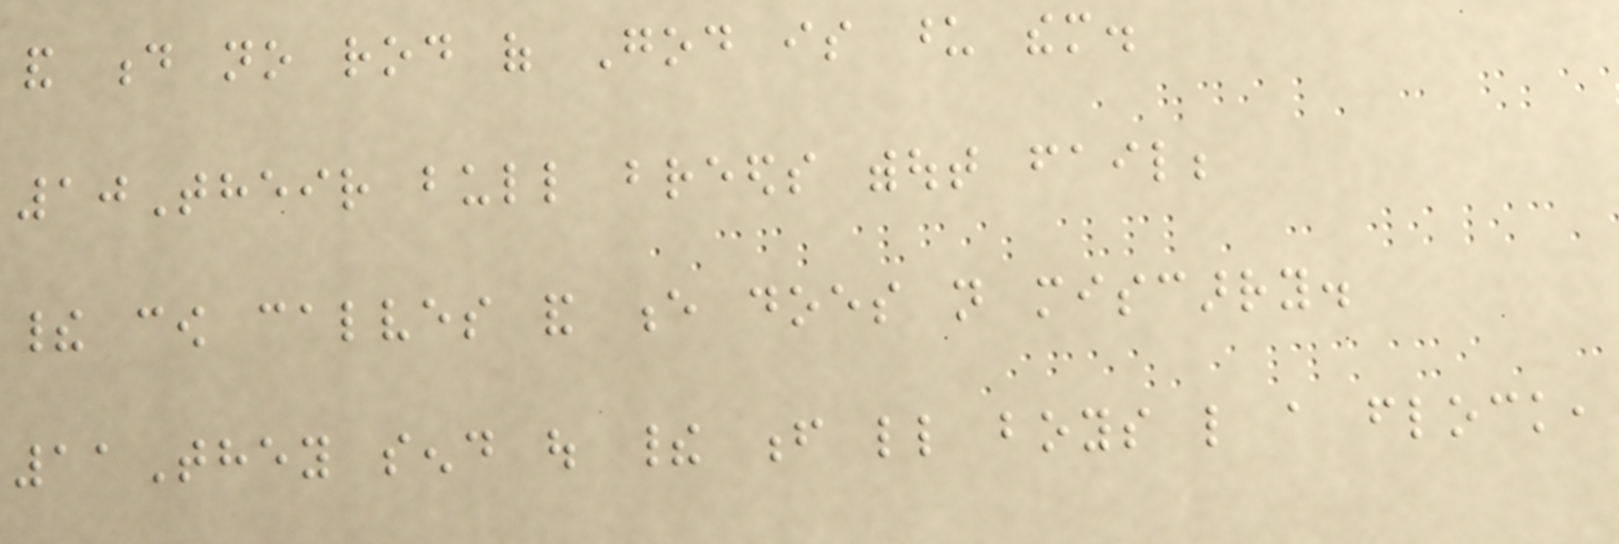and d no rod of God is upon them.
10Their bull breeds without fail;
their cow calves and e does not miscarry.
11They send out their f little boys like a flock,
